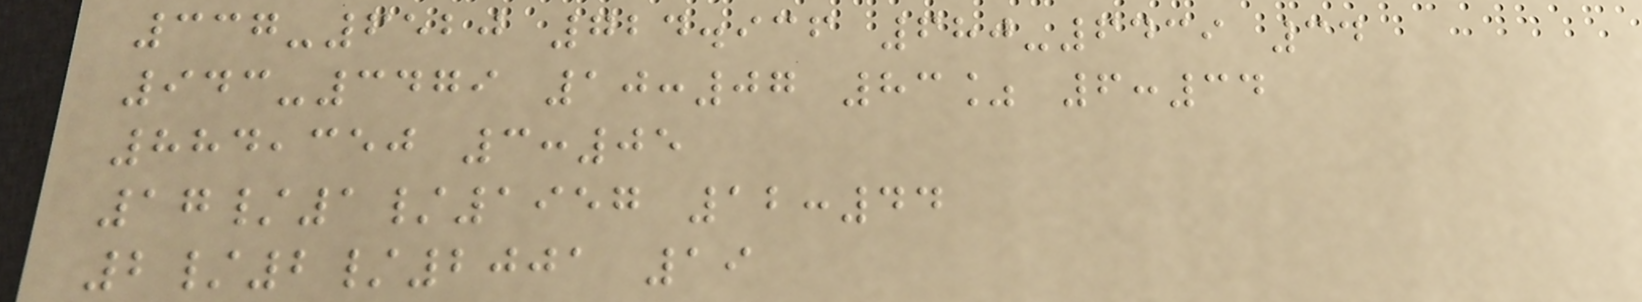337-6520 724.936 680-6439 34
943-3479 10:07 83% 6:34
884,350 3:05
17/1/1957 12:44
2/2/2001 19
